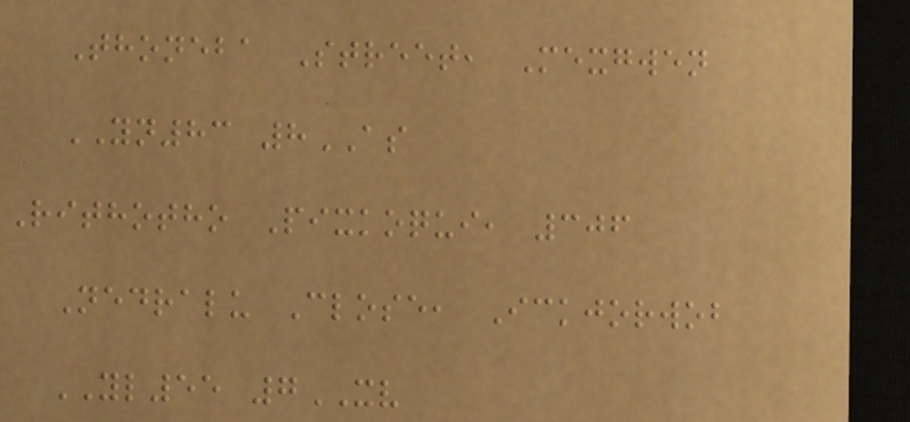Thoneba Street, Mexgwen
YN83 8AS
Rithotho Pixkoqui, 306
Nedralu Close, Ickjorwob
YL55 7XV
